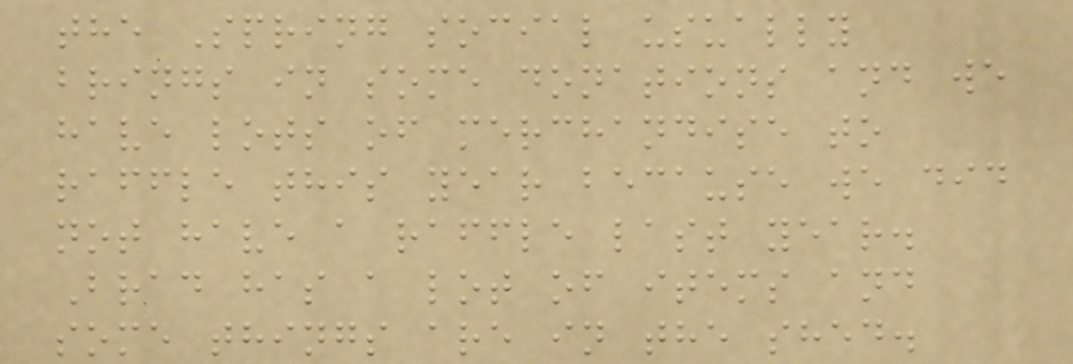the Spring social usually
brings in some donations and we
have lots of merchandise to
raffle this year because we did
not have a raffle last year.
Brad has a lot of items and
some things are in the shed.
